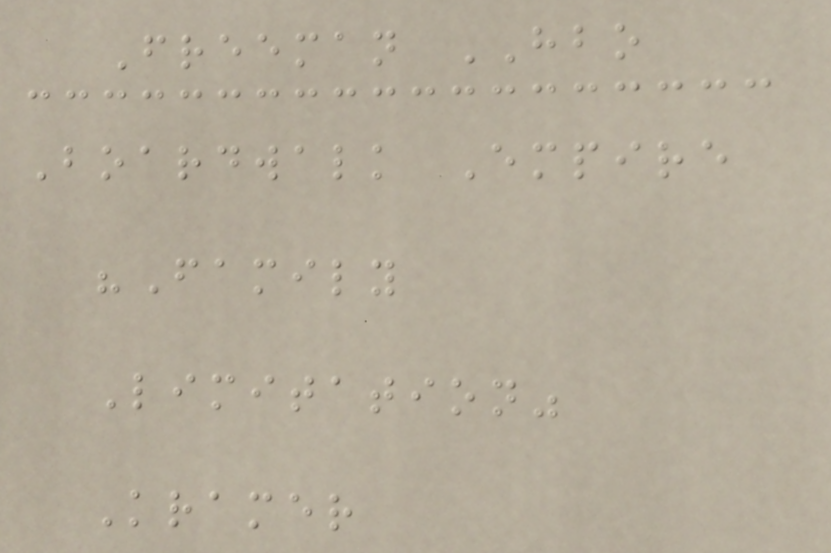Freeman HBO
Boardwalk Empire
"Family
Limitation"
Kramer
